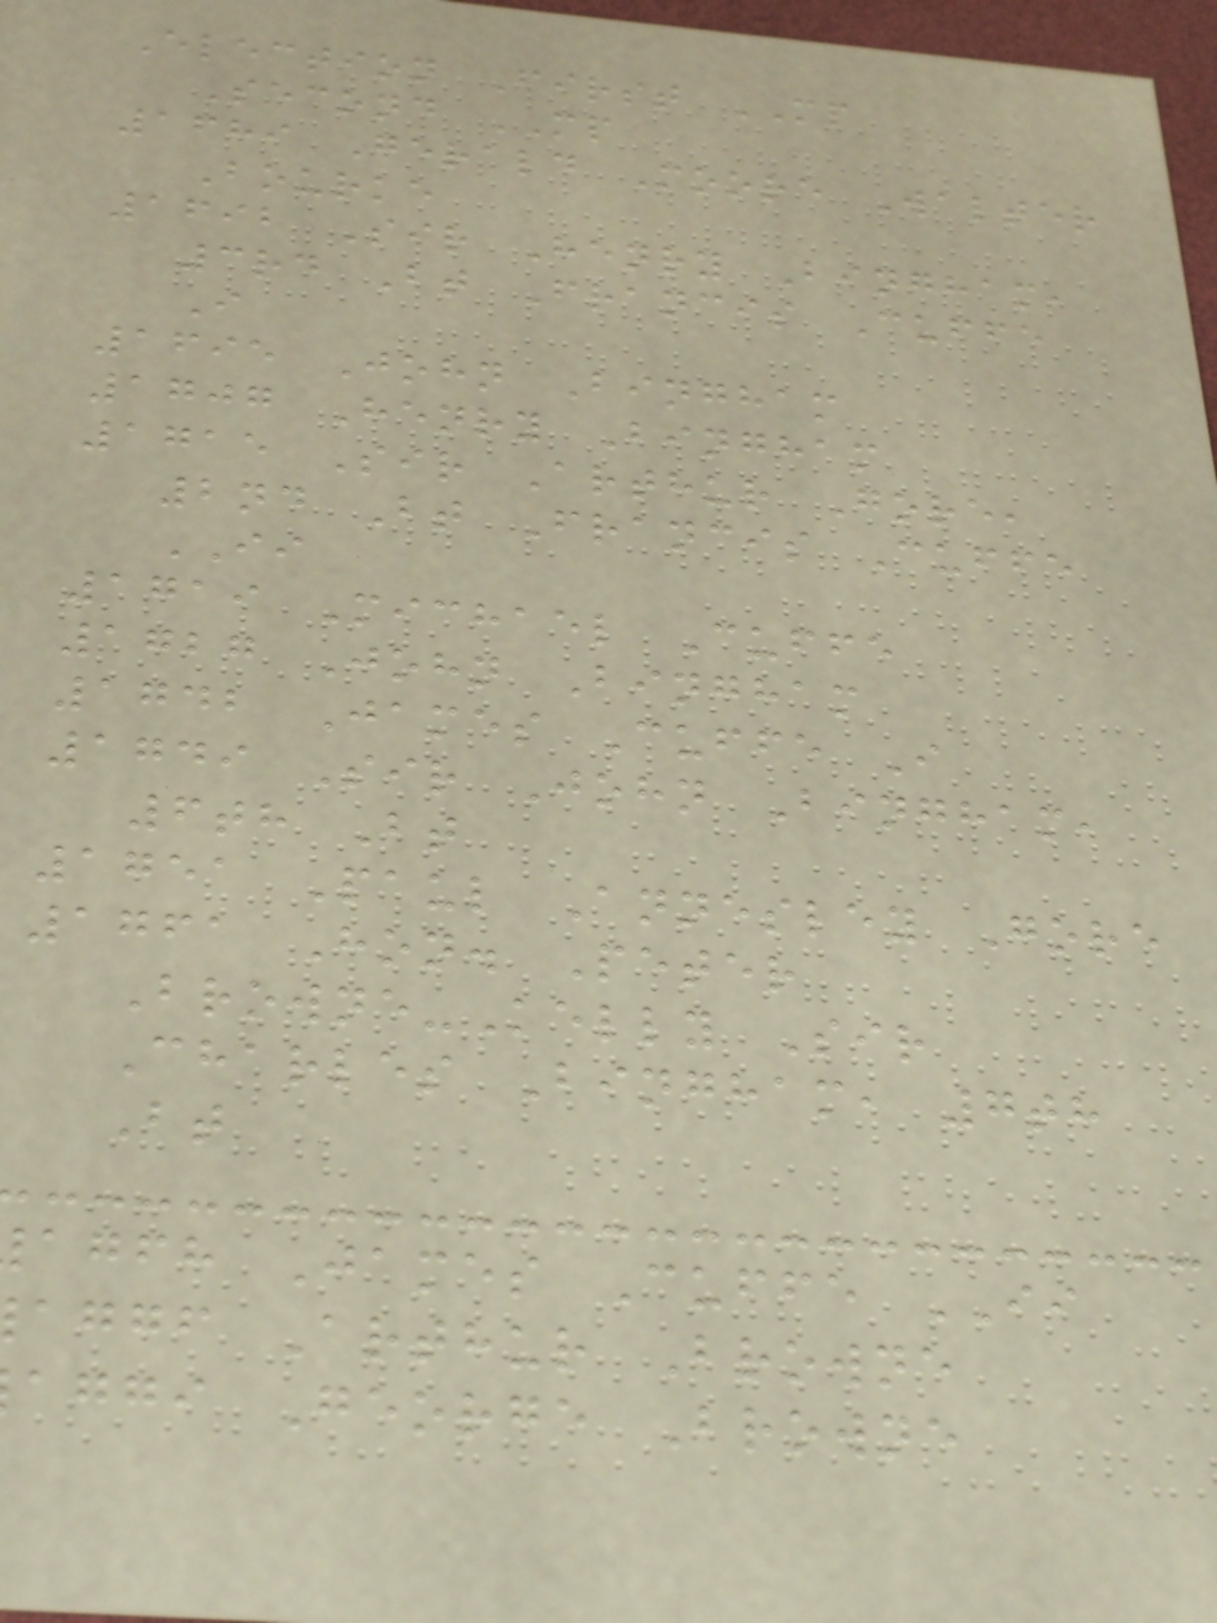Election First MP
Second MP
1689 Gerald Moore Walter
Bourke
1692 Sir Henry Bingham,
3rd Bt Francis Cuffe
I
1695 John Bingham
1707 Henry Bingham
1715 Sir Arthur Gore,
2nd Bt Francis Cuffe
II
1719 Michael Cuffe
1727 John Bingham
1742 James Cuffe I
1749 Sir John Bingham,
6th Bt
1751 Paul Annesley Gore
1761 Hon. Peter
Browne-Kelly Sir
Charles Bingham, 7th
Bt
agfh James Cuffe II
aggf Arthur Browne
aggi George Browne
